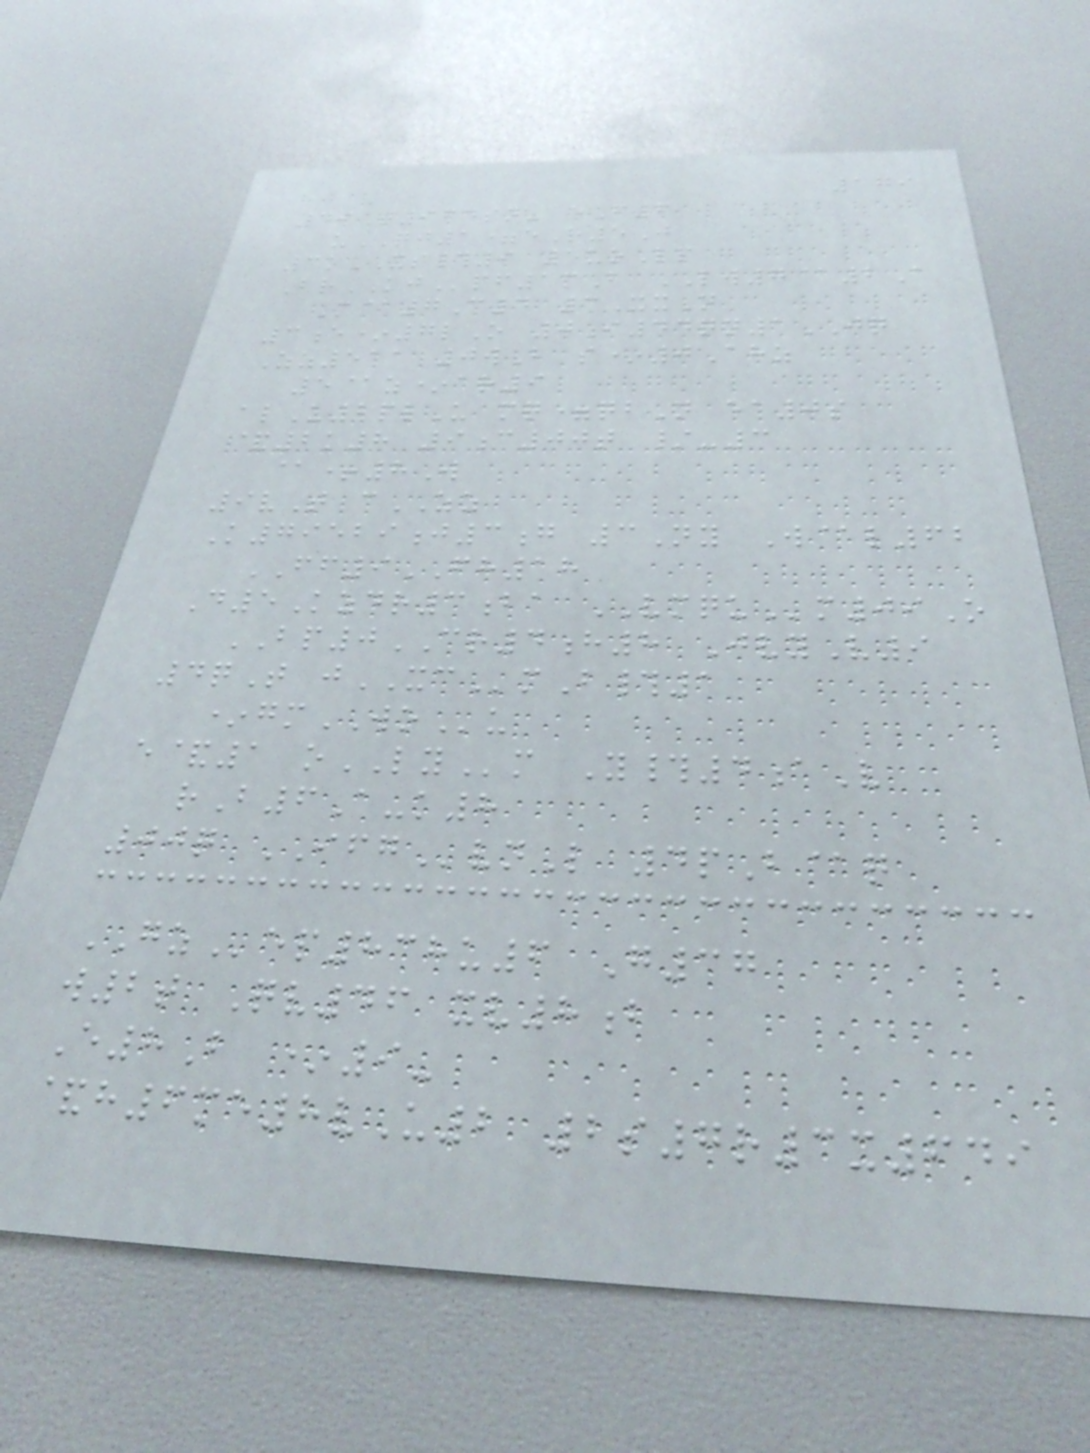179
49T964sn- eF6
uQJ1=eR5J
3kXS#9 5uoLp
BrKJpf1pB LW7@2A
M@7C4 3XxN
3e*7lO 0i44qn1JQ
Zz511 0wB s*0Ahz
5@z*ar9
alU2plU mq=qbN ea0s
&2k8 9c00t /-3
@+8W
9vT cZZ
K79529j3g 3Ny W@l62
FF9FH18
D5Kzdr3ba VMQUm09O
BP0CR4h8 JvyV9
4qT jXCmB#1
*gmWOu
e&1 oLYm Y#4aV
rB6A-k8
00q IFGvnL 4pB@q
GZep838u6 G37
w2t Qv46 xv8b
E8B *9-
&h6me8vU2 2s7r3x649
